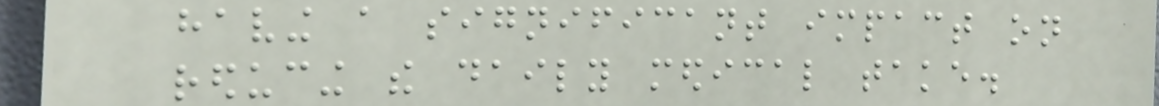having a significant impact on
reducing the daily medical take.
